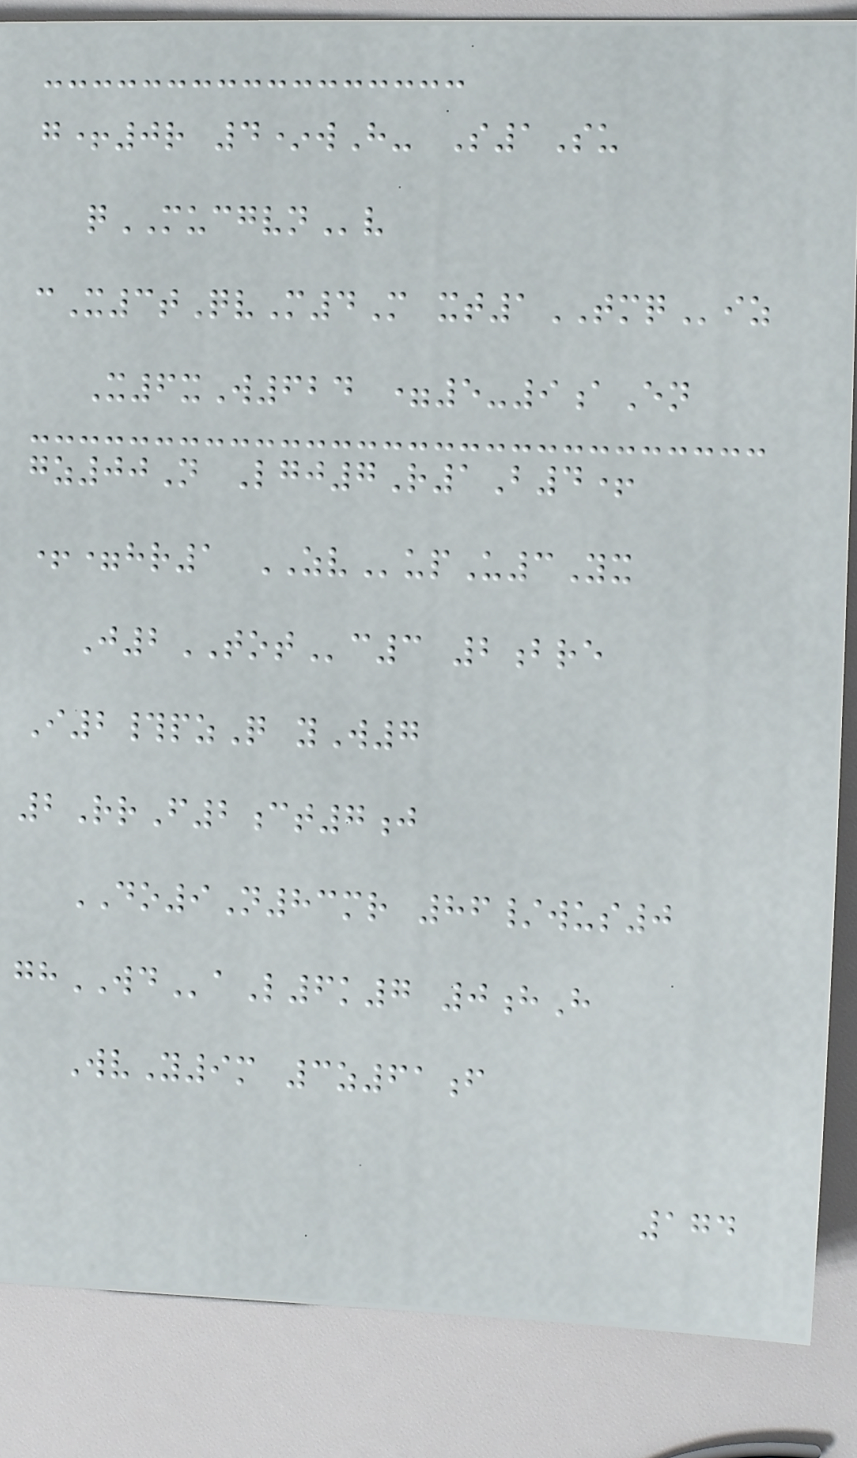g+0r 4*wH- S1Su
qMUCGVNv
cX3tQvM4M xt1TMQiz
X6xW624 =5-9aEn
gz00N Lgj7R1B4+
+=hr1 ZVupU3Yx
J2TOTc3 2bre
I2#pzQ yW7
2RrF2ct7j
DO9N83mr 86/wus0
ghWDaL6k7 0hH
WvY9m 3z61f
174
